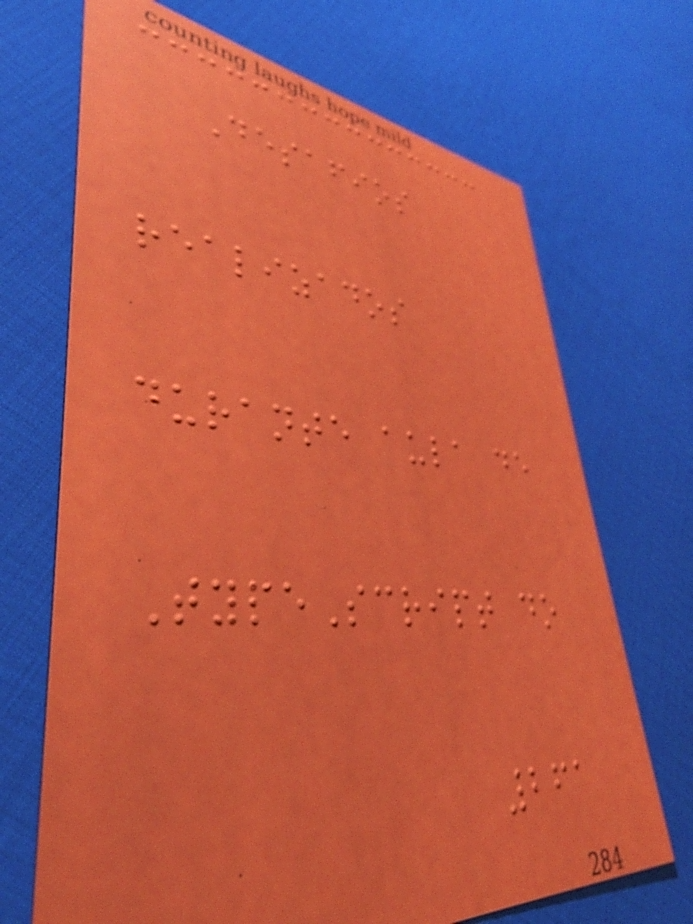Desafios
realizados
durante aula de
TypeScript do
261
